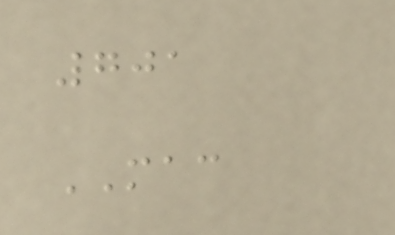701
MAC
